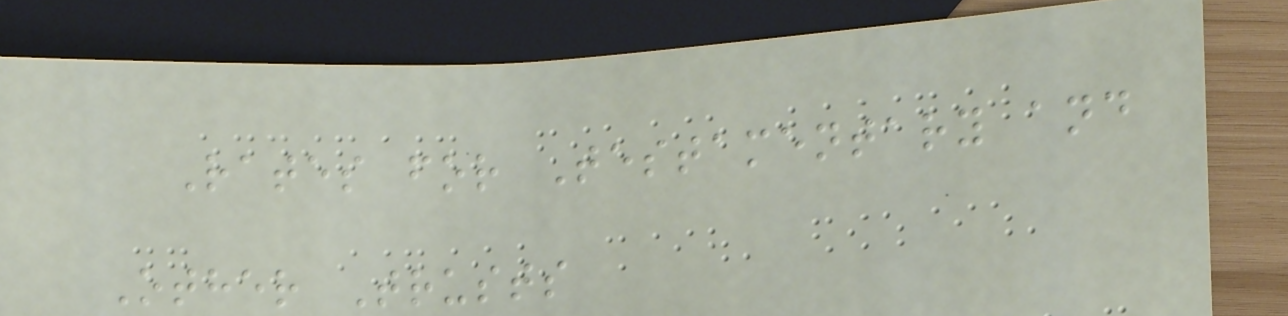Rates for Testamentary and
Other Trusts
